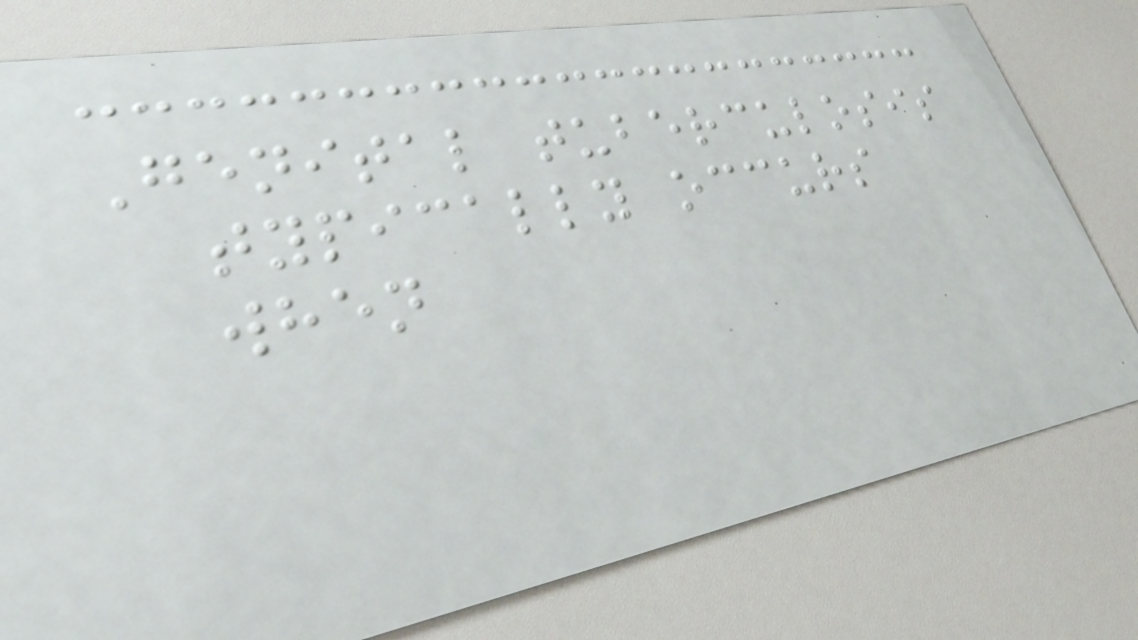Genital tuberculosis
typically occurs
when
